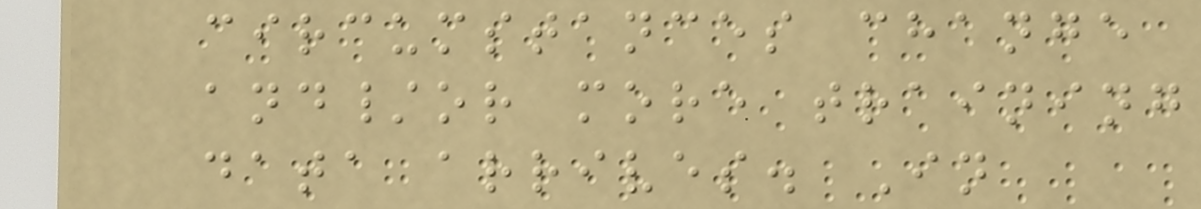circumstances change
and/or more training
data arrives. In
